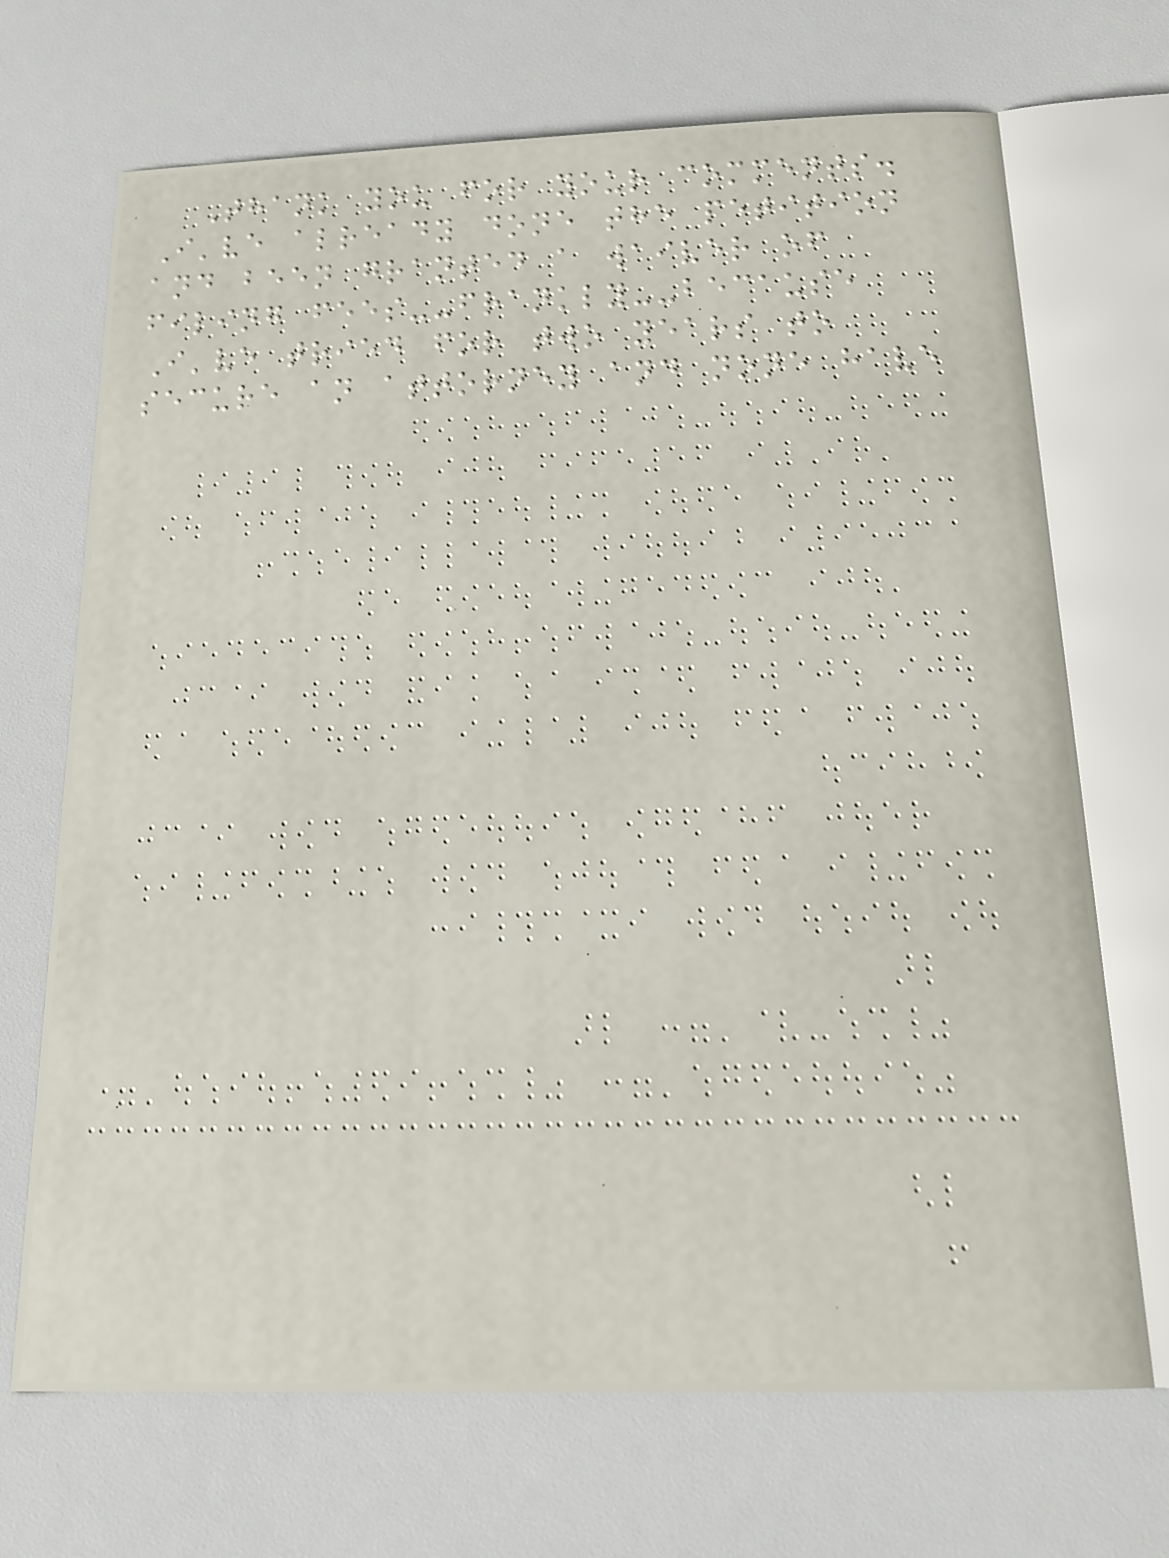Thank you for your comments.
I've already done the petition
and been granted a waiver of
filing fees--frankly--because
I've tried for two years to
secure an attorney and none have
